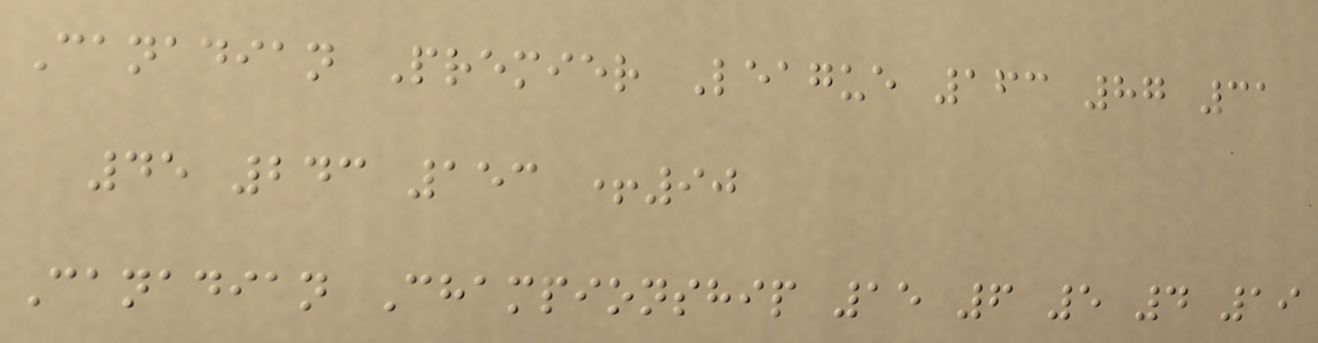Canadian Premier League 163 87 31
45 243 153 +90
Canadian Championship 15 6 5 4 19
